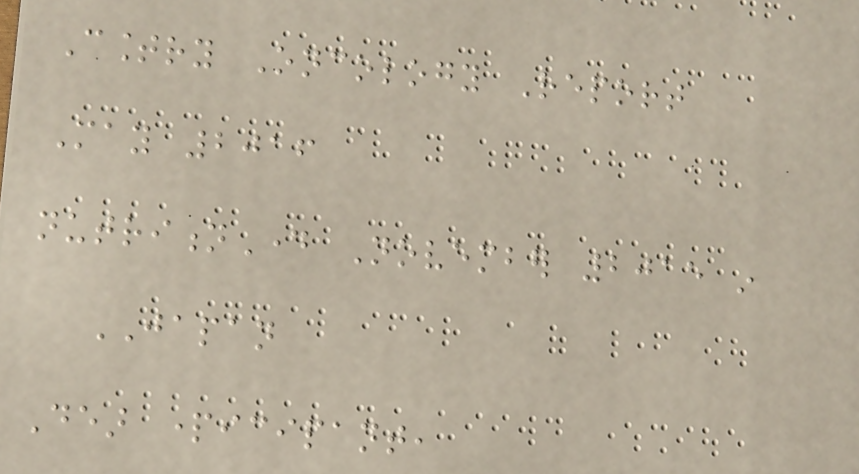Country Oncology Report
May 2016
nutritionDay November 2015 in
JAPAN
Dear participant,
